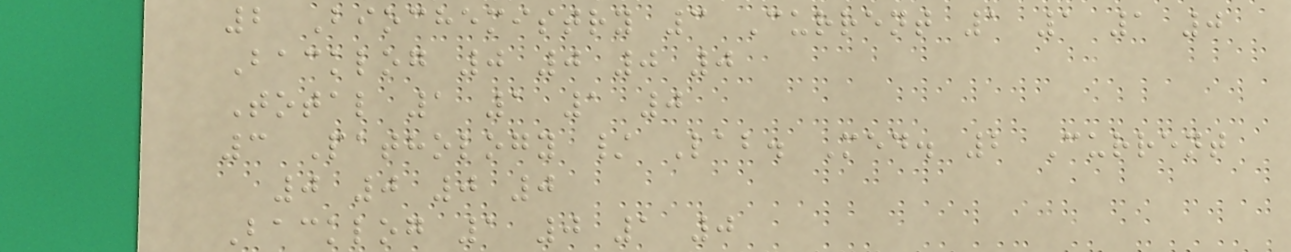2 Biochemistry 3 Current 1 1 1 0
Backlog 0 0 0 0
Total 1 1 1 0
3 Pathology / Lab. Med. 2 Current
0 0 0 0
Backlog 1 0 1 0
